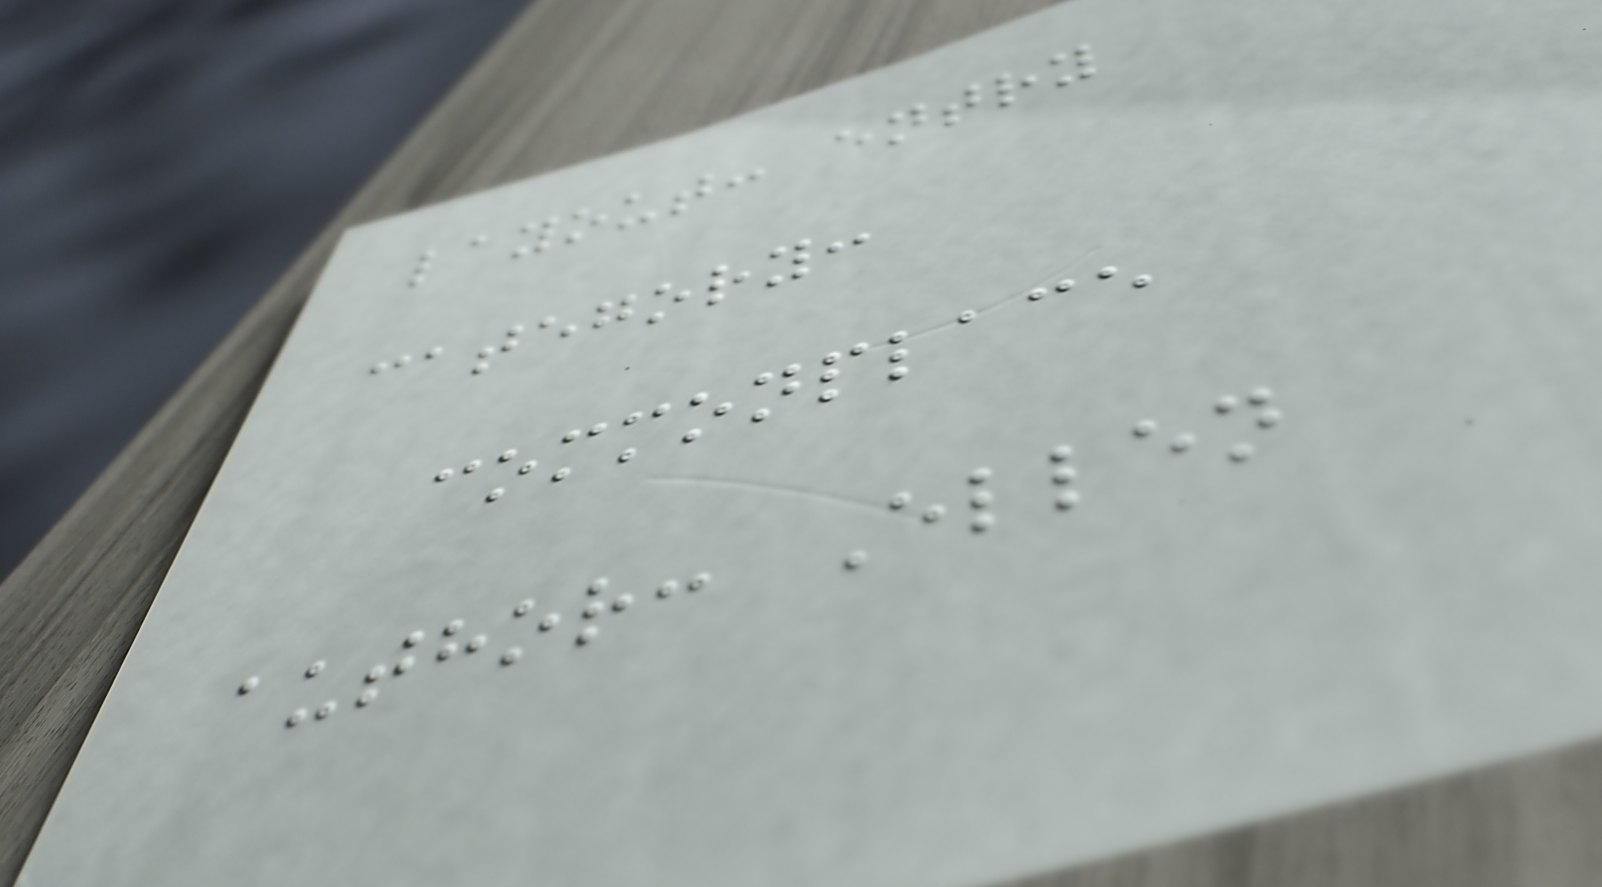layout: entry
category:
commonplace
author: Ellen
